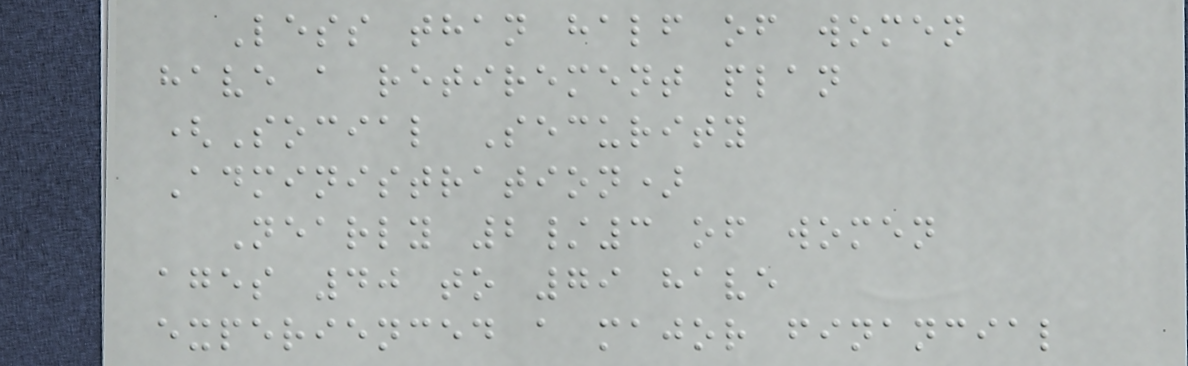Less than half of women
have a retirement plan
(Social Security
Administration)
Nearly 2/3 of women
ages 40 to 79 have
experienced a major financial
